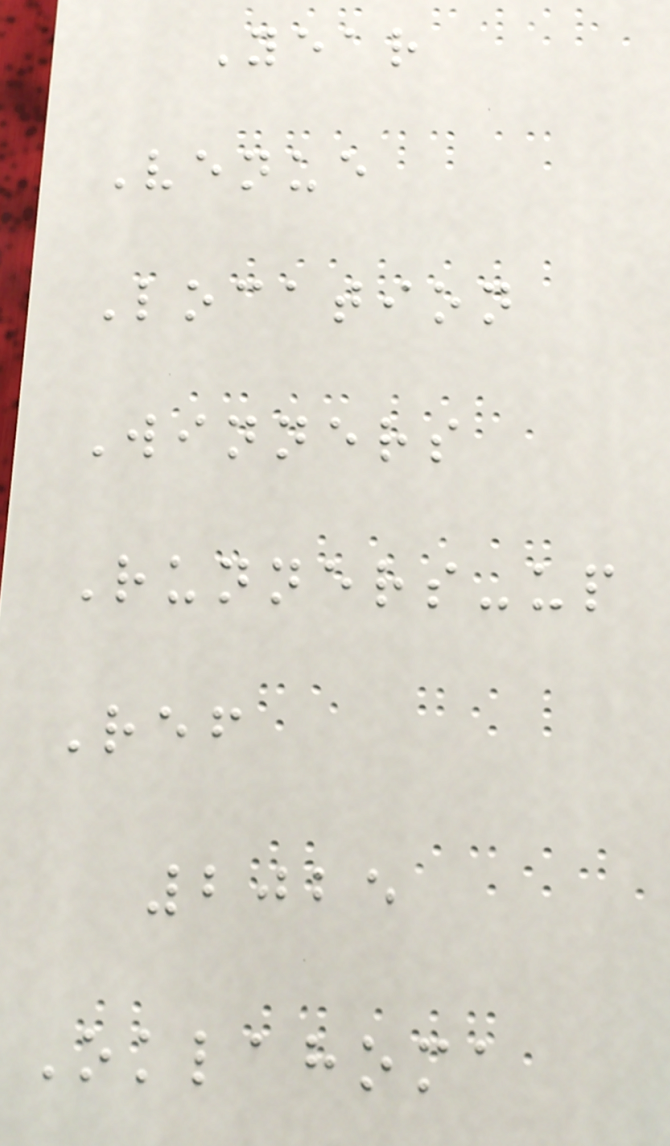Year
Venue
Location
Winners
Runners-up
Ref
2025
Oklahoma
